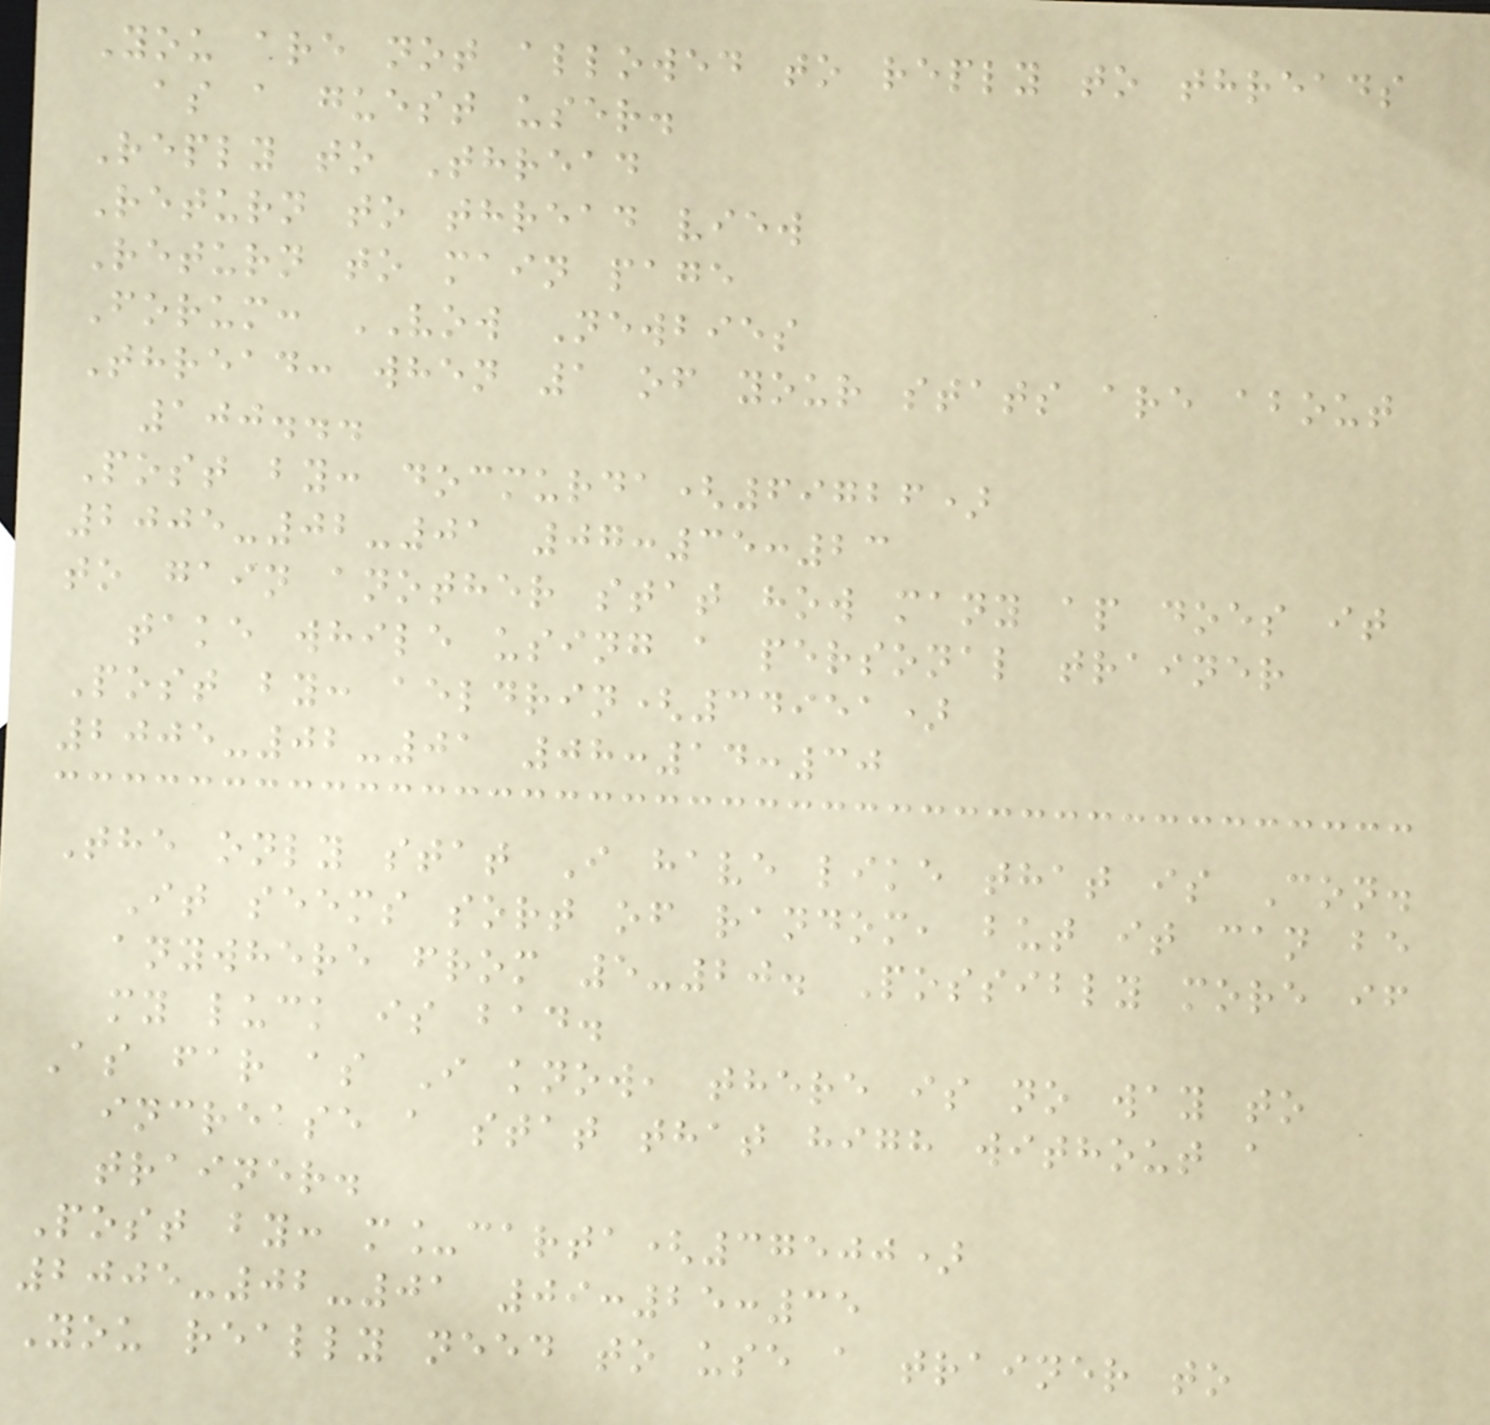You are not allowed to reply to threads
as a guest user.
Reply to Thread
Return to thread view
Return to main page
Forum: VOW Newbies
Thread: when 1 of your stats are about
100...
Post by: docmurda(69726)
2005-02-01 07:35:23
to gain another stat how many ap does it
take while using a personal trainer
Post by: aeldrin(34951)
2005-02-01 08:14:30
The only stat I have like that is Con.
It seems sort of random, but it can be
anywhere from 5-20. Possibly more if
my luck is bad.
As far as I know, there is no way to
increase a stat that high without a
trainer.
Post by: m_carta(37500)
2005-02-01 09:25:35
You really need to use a trainer to
